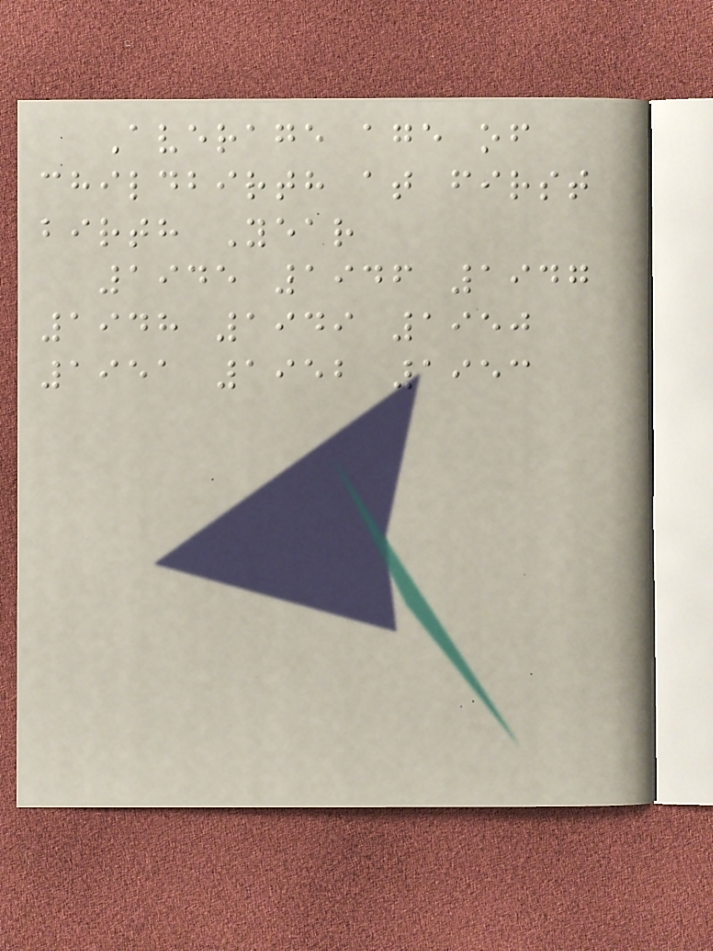Average age of
childbirth at first
birth Year
1945 1946 1947
1948 1949 1950
1951 1952 1953
